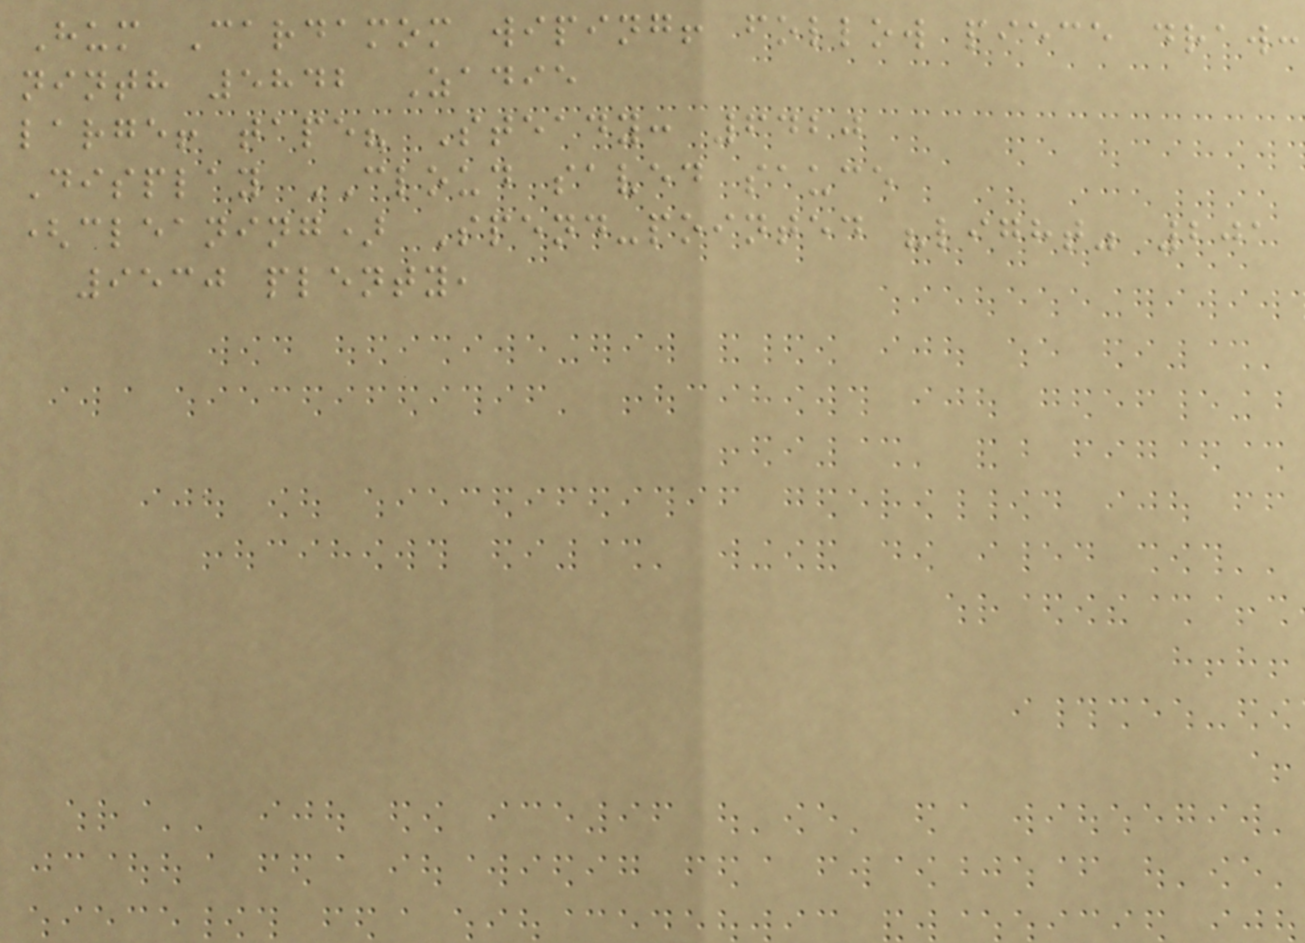Hum Cardamom wiping! follow piece draw:
ninth 5842 Zadie
large! tape? Steady: 6420
Display CLOUD saved sauce
(cleaning) Spend-pointed "light" 201
9530 plenty,
